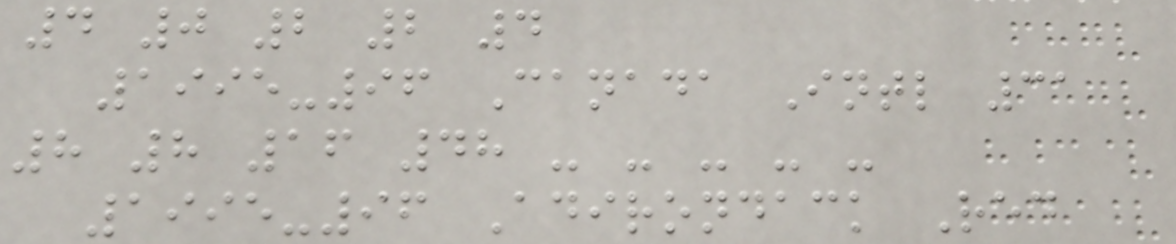4 0 2 2 4
1995-96 Canada Intl 31
8 8 16 48 - - - - -
1995-96 Adirondack Red
